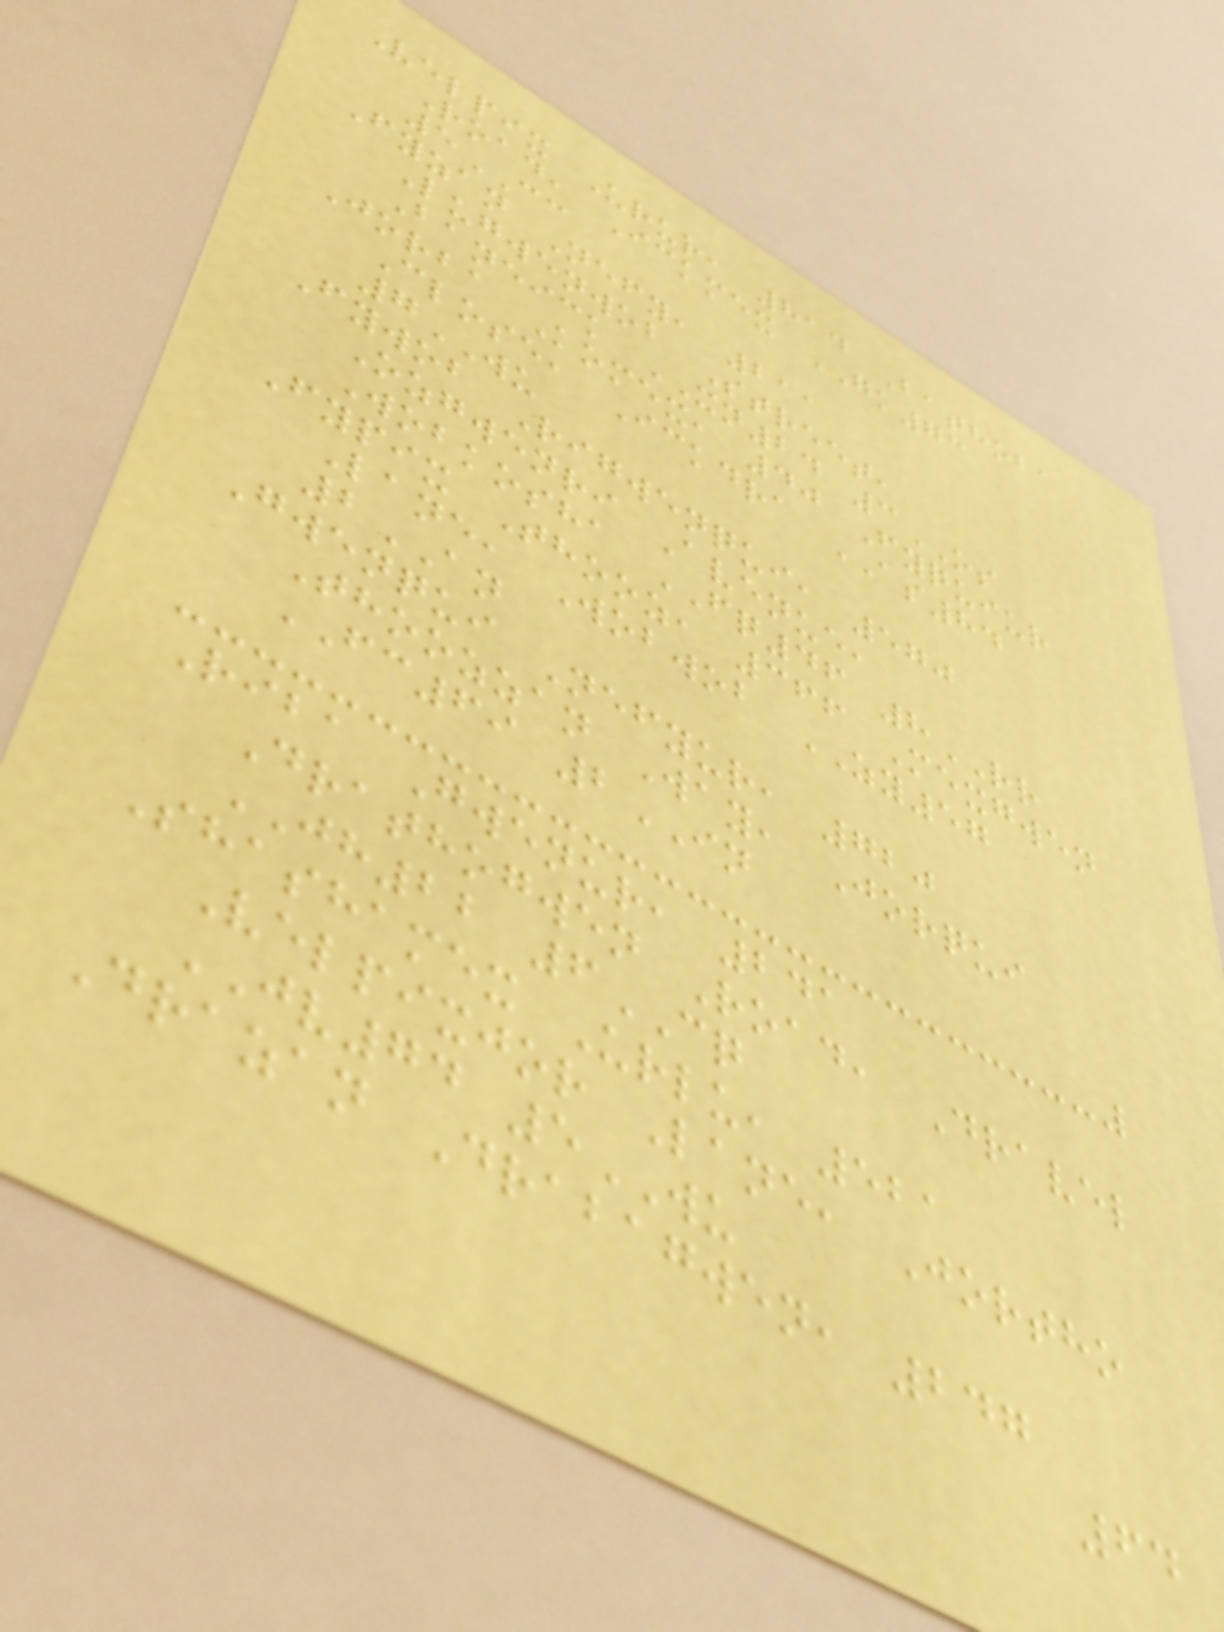Velpix Urur, 814 Bathoba
Road, Ickmex GK73
5CC
Fyzan Nefy, 211
Lugwenwob Street,
Baneick XN24 3OS
Jorba Komex, 40 Fyquiur
Close, Ickdra AS84
7WU
Fywob Rigwenqui, 570
Ozgwenri Avenue,
Wobkosha FQ46 8RR
Fypix Thooz, 366 Mexgwen
Lane, Wobwob ZY57
2AN
Gwenqui Nefyur, 720
Thoozzan Way, Jorqui
FC69 2IN
Riba Gwenur, 241
Drathogwen Road, Dravel
JH22 6CQ
Shashamex Urlu, 521
Velpixjor Lane, Jortho
JV74 5WU
Drazan Drabagwen, 247
64
